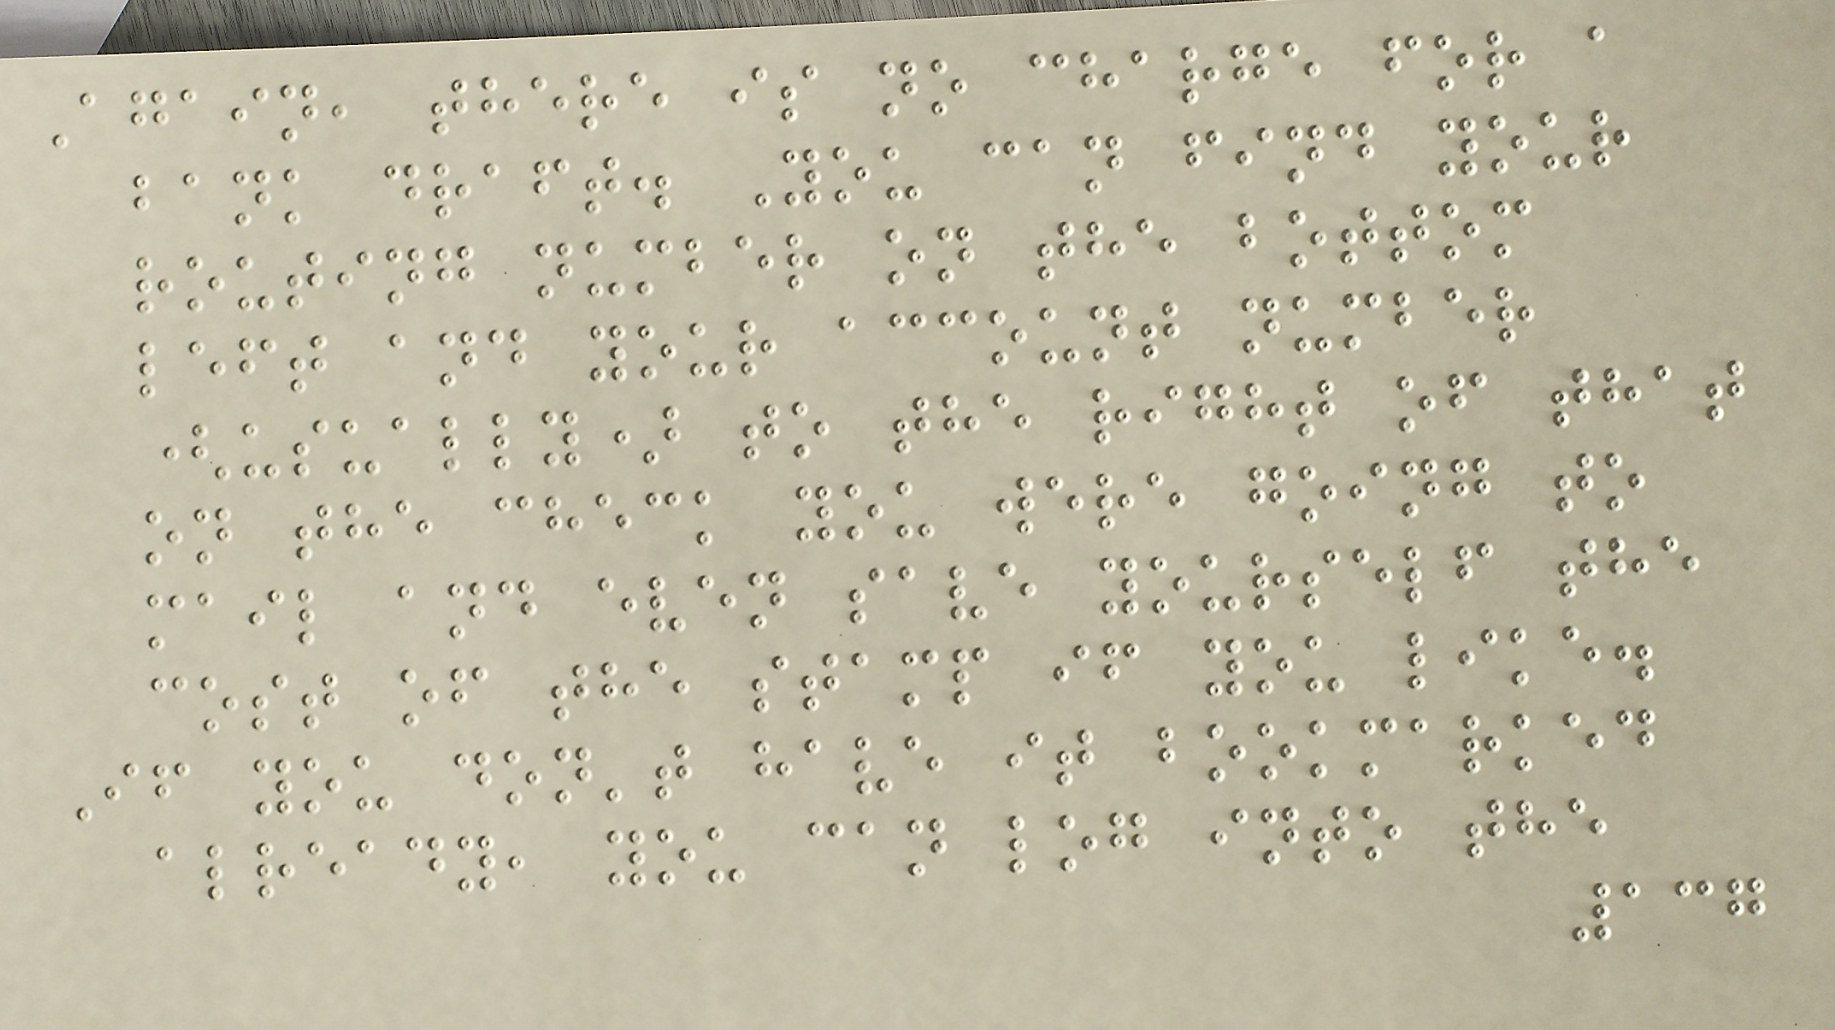Again, there is no charge for a
bank draft. You can find your
routing number on the bottom
left and your account number
(usually) to the right of that
on the check you were going to
mail and even save yourself the
cost of the stamp if you like.
If you don't have it bookmarked
already, you can log into the
137
